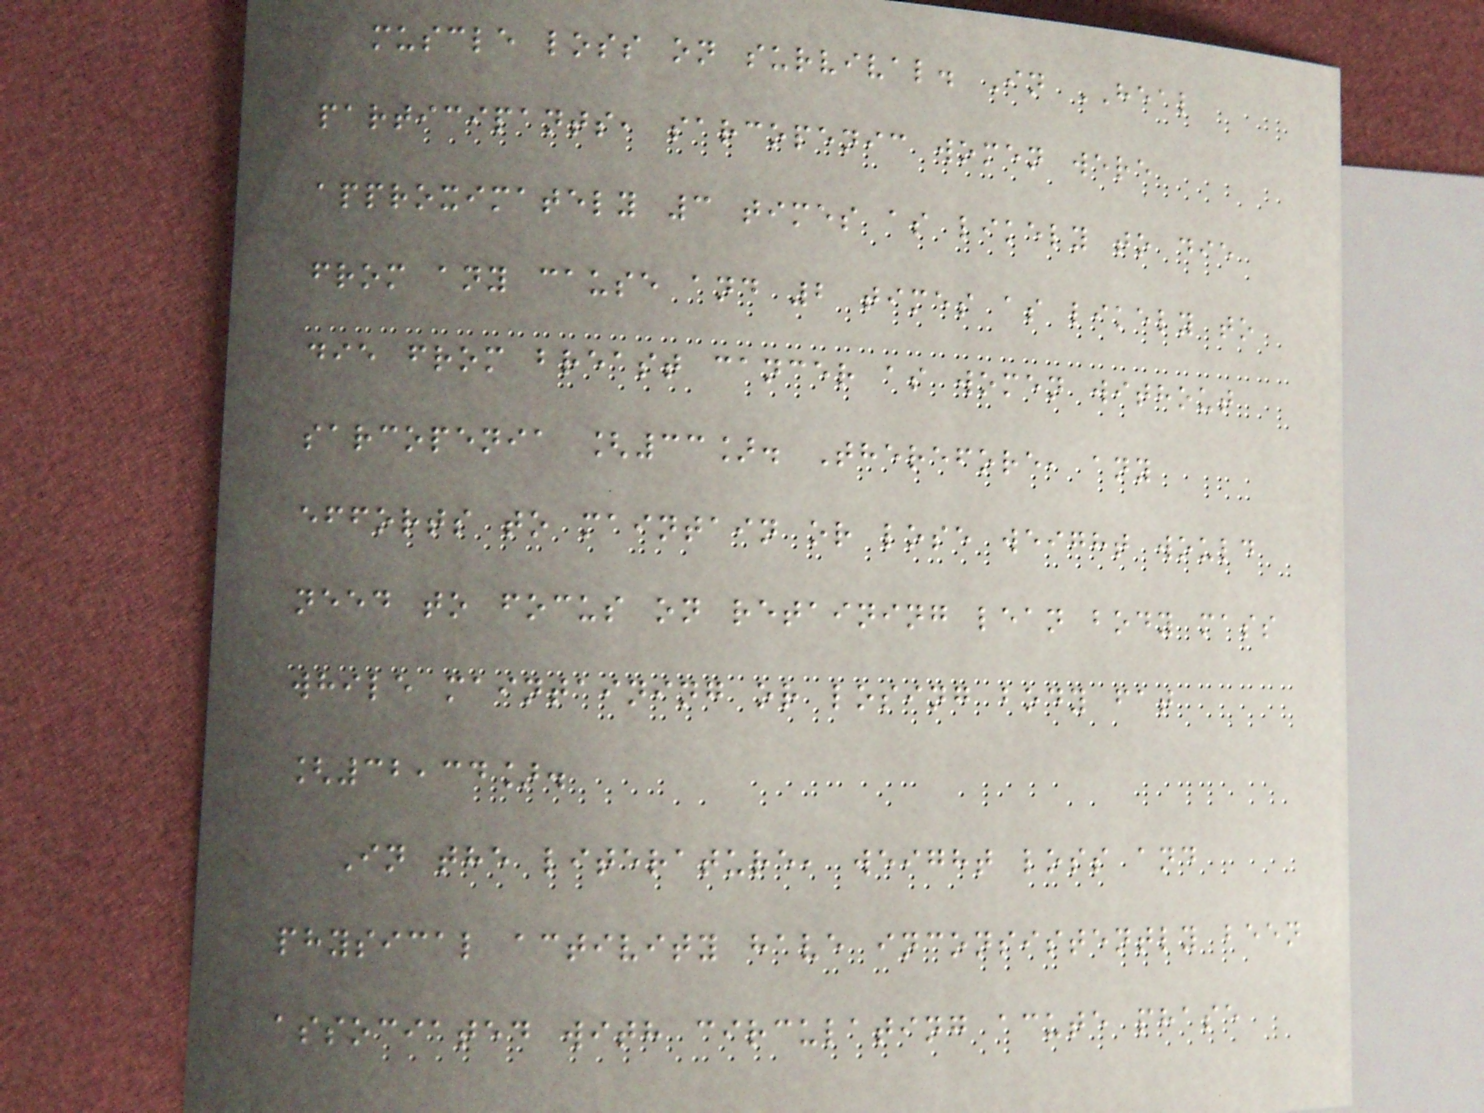muscle loss on survival. In HEAL
participants, sarcopenic women were
approximately 3 times as likely to die
from any cause and 2 times as likely to
die from breast cancer as women without
sarcopenia [33]. Therefore, any
efforts to maintain or lose weight would
need to focus on retaining lean body mass
while maintaining or losing body fat
[32,34].
In the literature, weight loss and
physical activity have inconsistently been
associated with circulating acute phase
